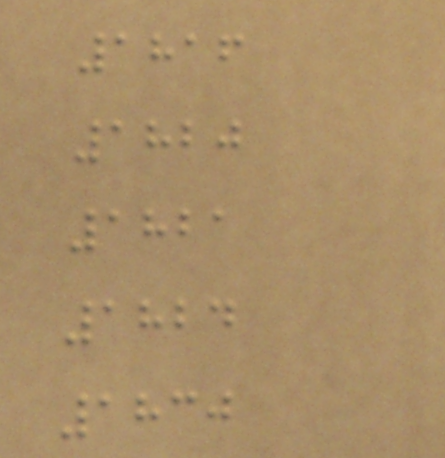1816
1820
1821
1824
1830
